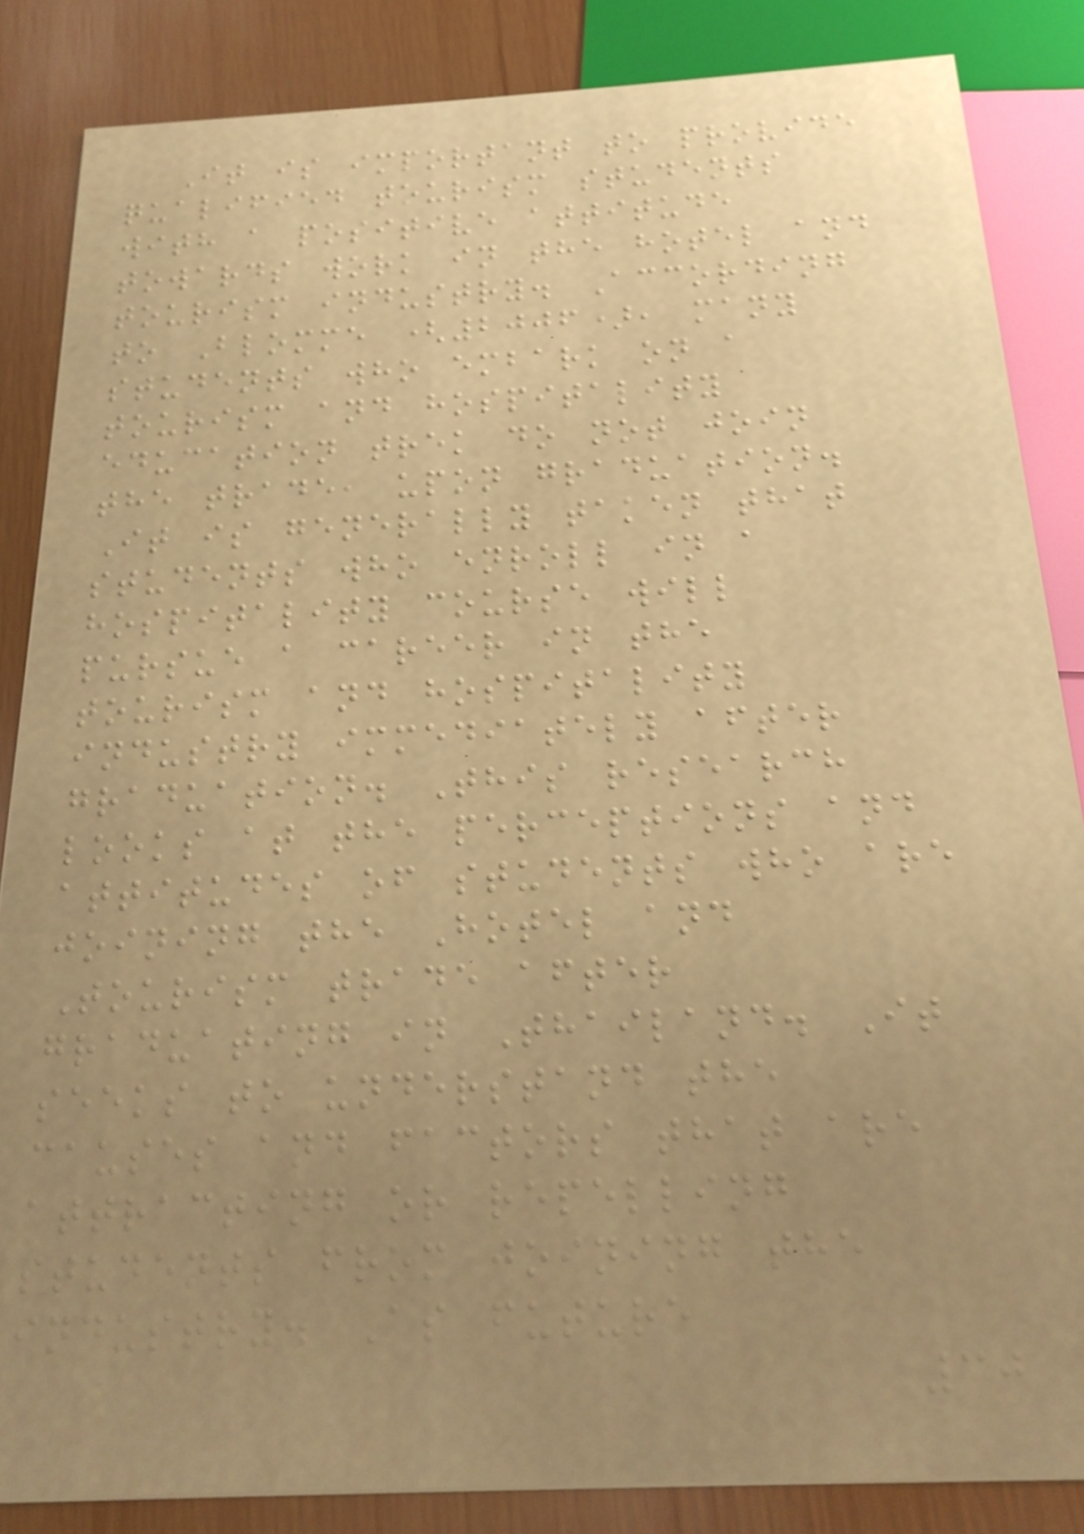It is important to provide
qualified tourism students
with a positive attitude
towards work in the hotel and
tourism industry. According
to Blomme (2006), many
students who embark on a
tourism and hospitality
education trek do not join
the trade, upon graduation.
It is generally taken that
students who enroll in a
hospitality course will
pursue a career in the
tourism and hospitality
industry immediately after
graduation. This research
looks at the perceptions and
attitudes of students who are
joining the Hotel and
Tourism trade after
graduating in Thailand. It
seeks to understand the
causes and factors that are
attracting or repelling
students from joining the
industry. As future
30
